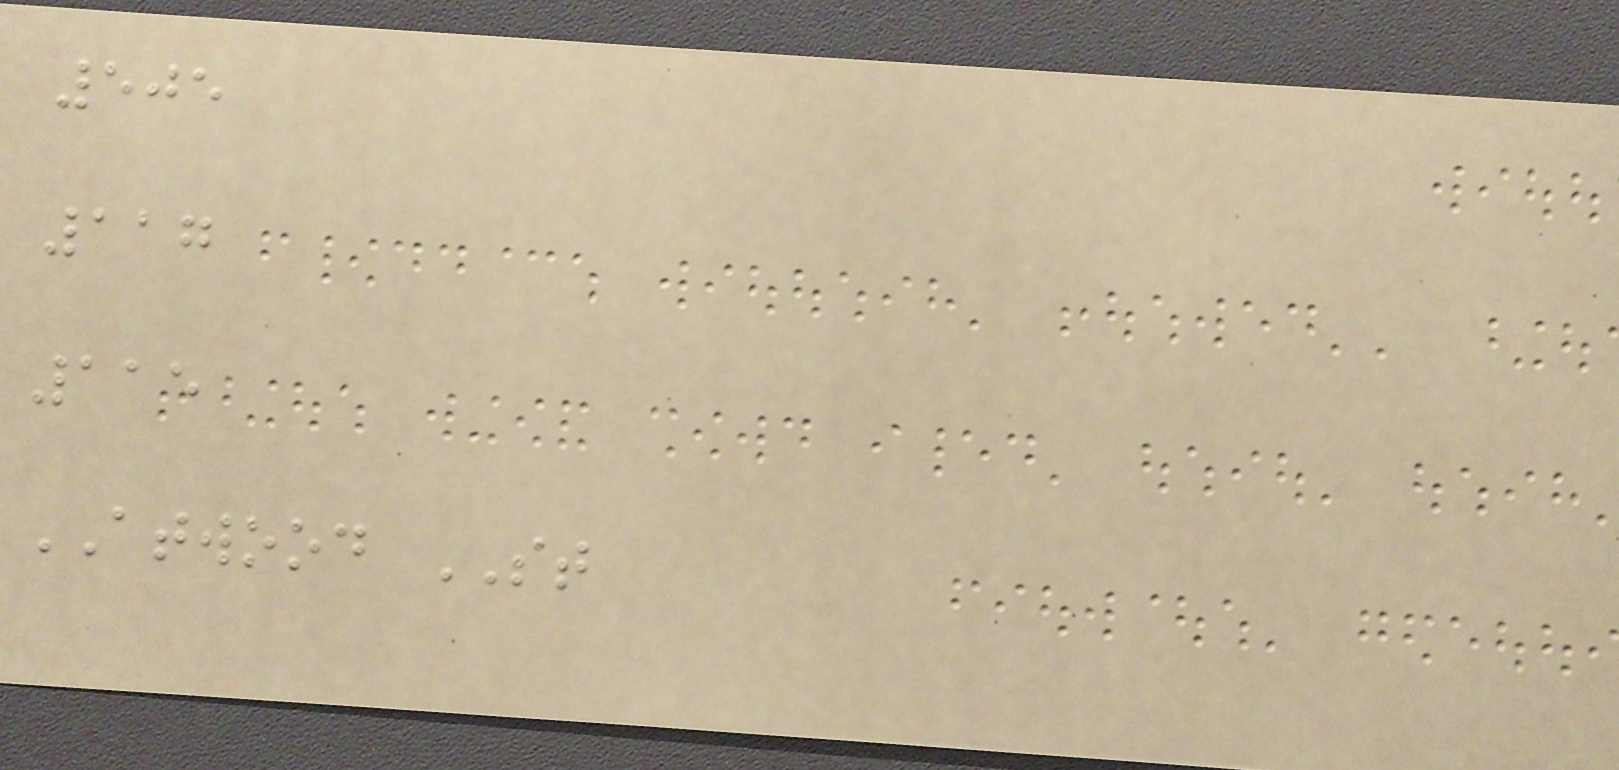505
117
115
ATWOOD ST
